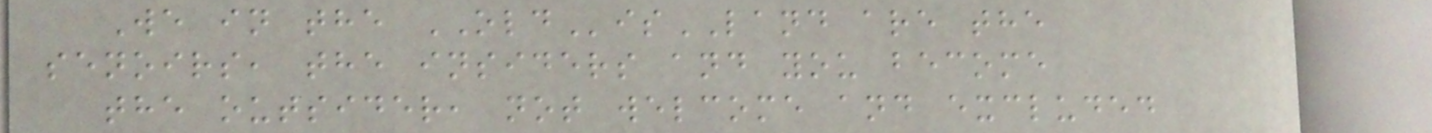We in the OLDisLAND are the
senoirs, the insiders and you become
the outsider, not welcome and excluded
